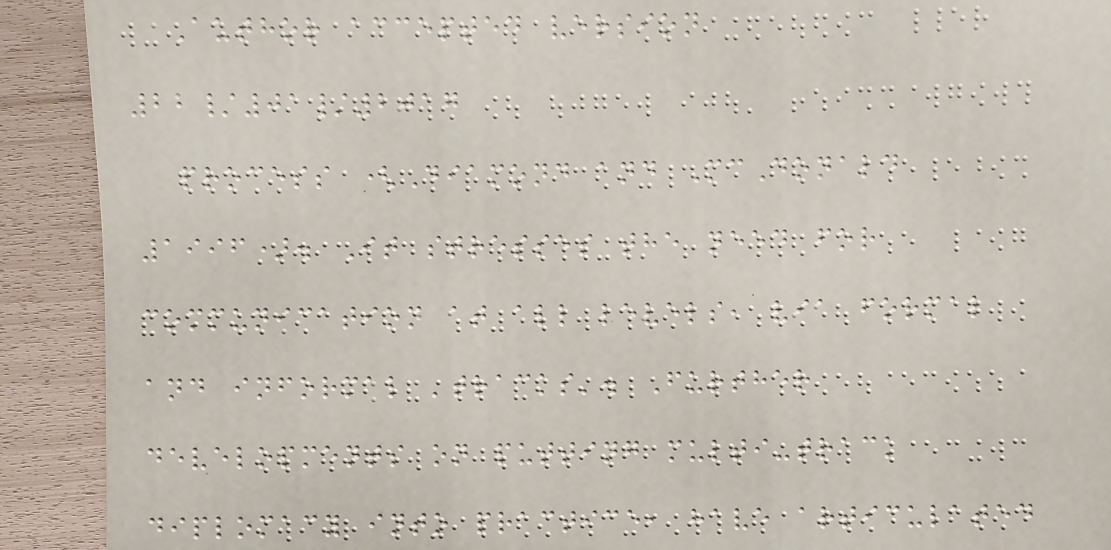Author accepted version
22/01/2017
process (Diamond and McDonald
1996). It stresses the need for
communication at all levels, via formal
and informal 'tracks'. Further
developments on putting multi-track
diplomacy into practice, have articulated
